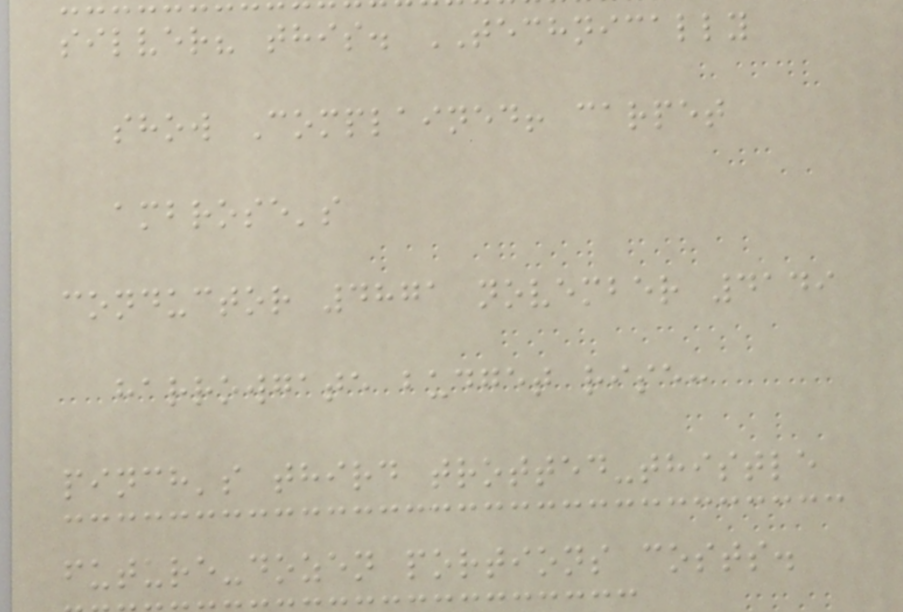silver? this. TECHNICALLY
show Complained! carpet
ambrose's
conductor 4871 november 4149
harrowgate budget rise:
pinch's third trotted-thistle
future-dozen portions costs.
